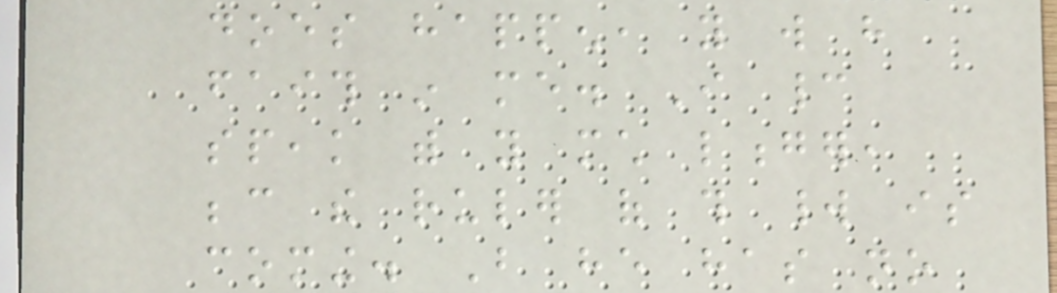does happen, you will have
faith in me. I cannot
speak with you much longer,
because the ruler of this world is
coming. But he has no
